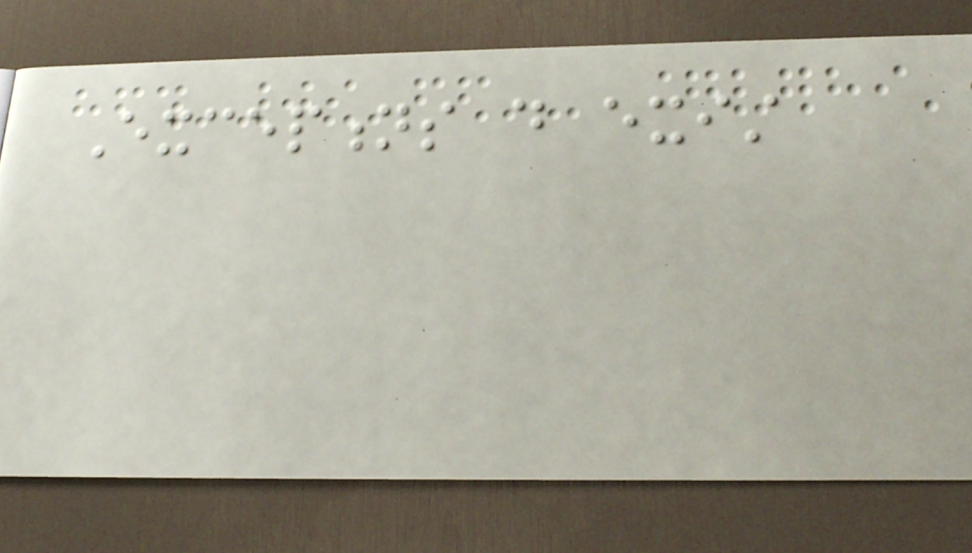Exceptions do exist
